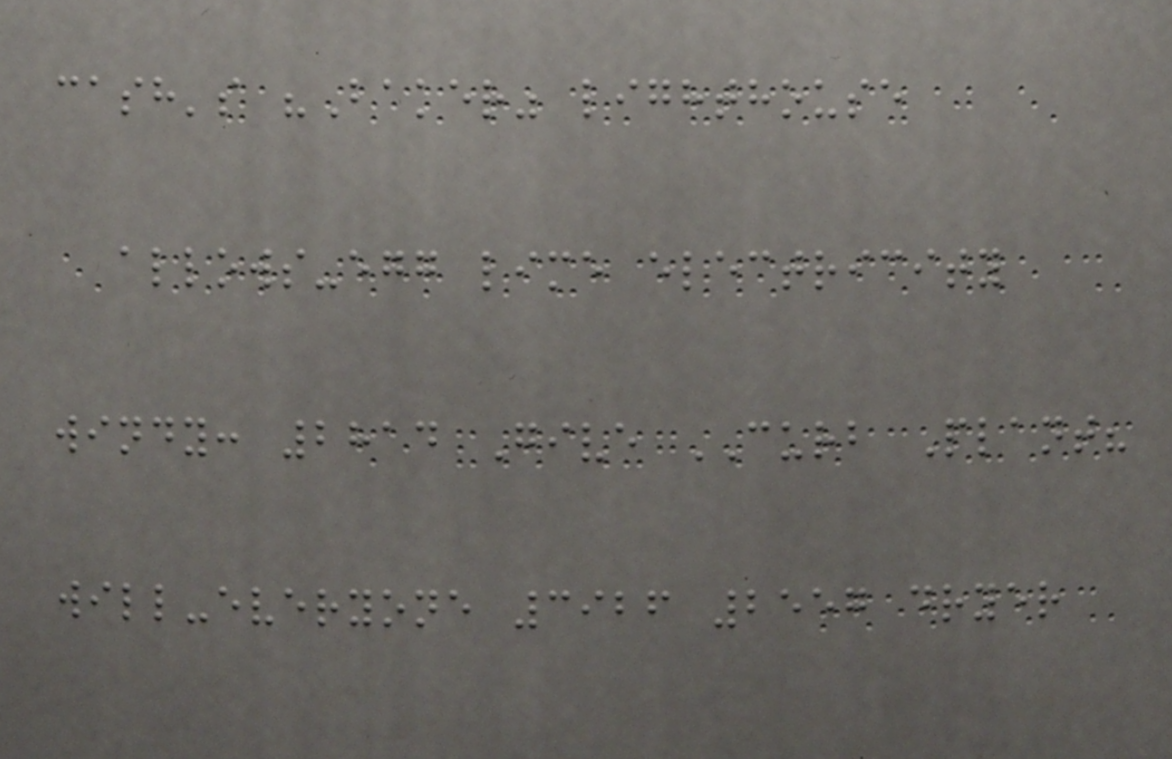cash's "Baker" lighthouse
allows-egg lime electricity
windy: 2814 Give CURB Plant?
will-everyone 3926 2557 dryer
